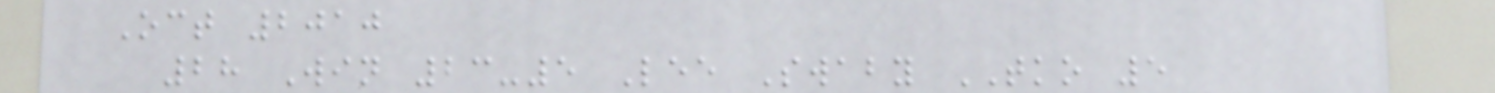Oct 2010
28 Win 23-5 Lee Swaby TKO 5
